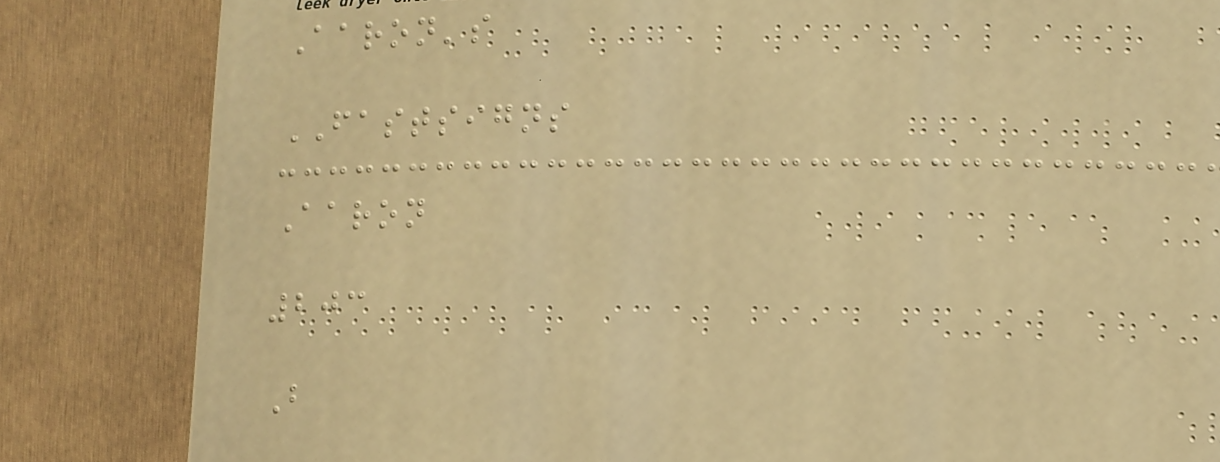Aaron's
FASTSIGNS
Aaron
203
B
